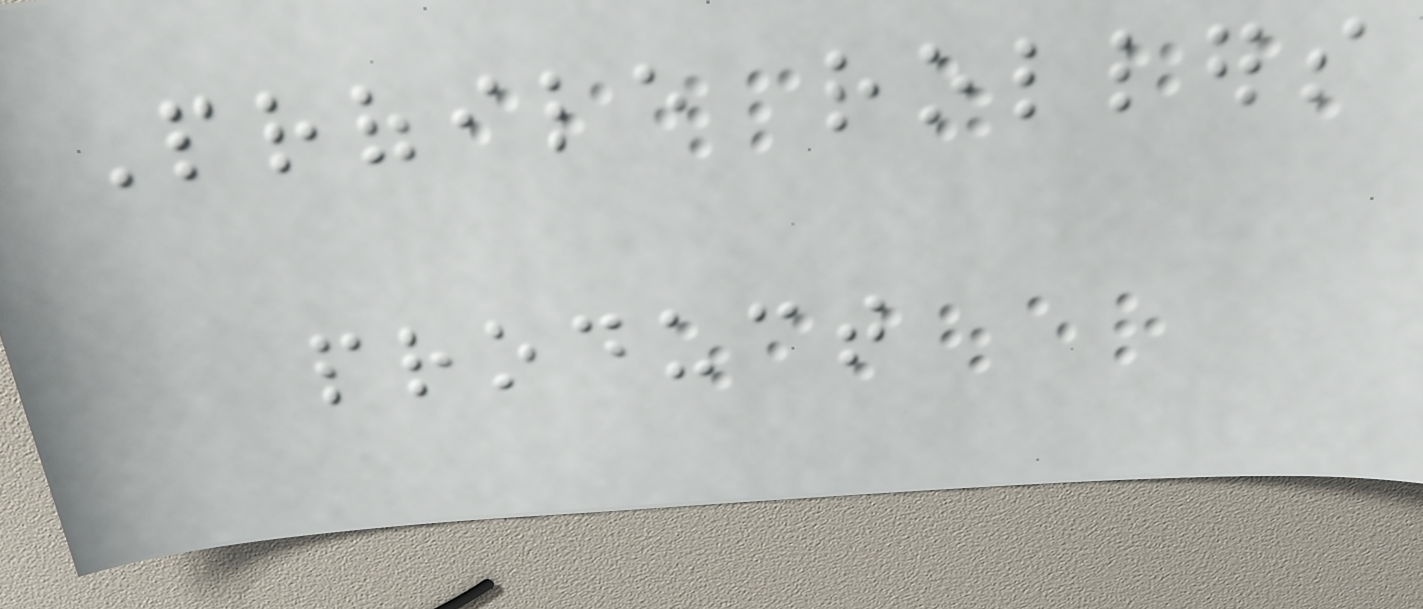Profile rollers
product
